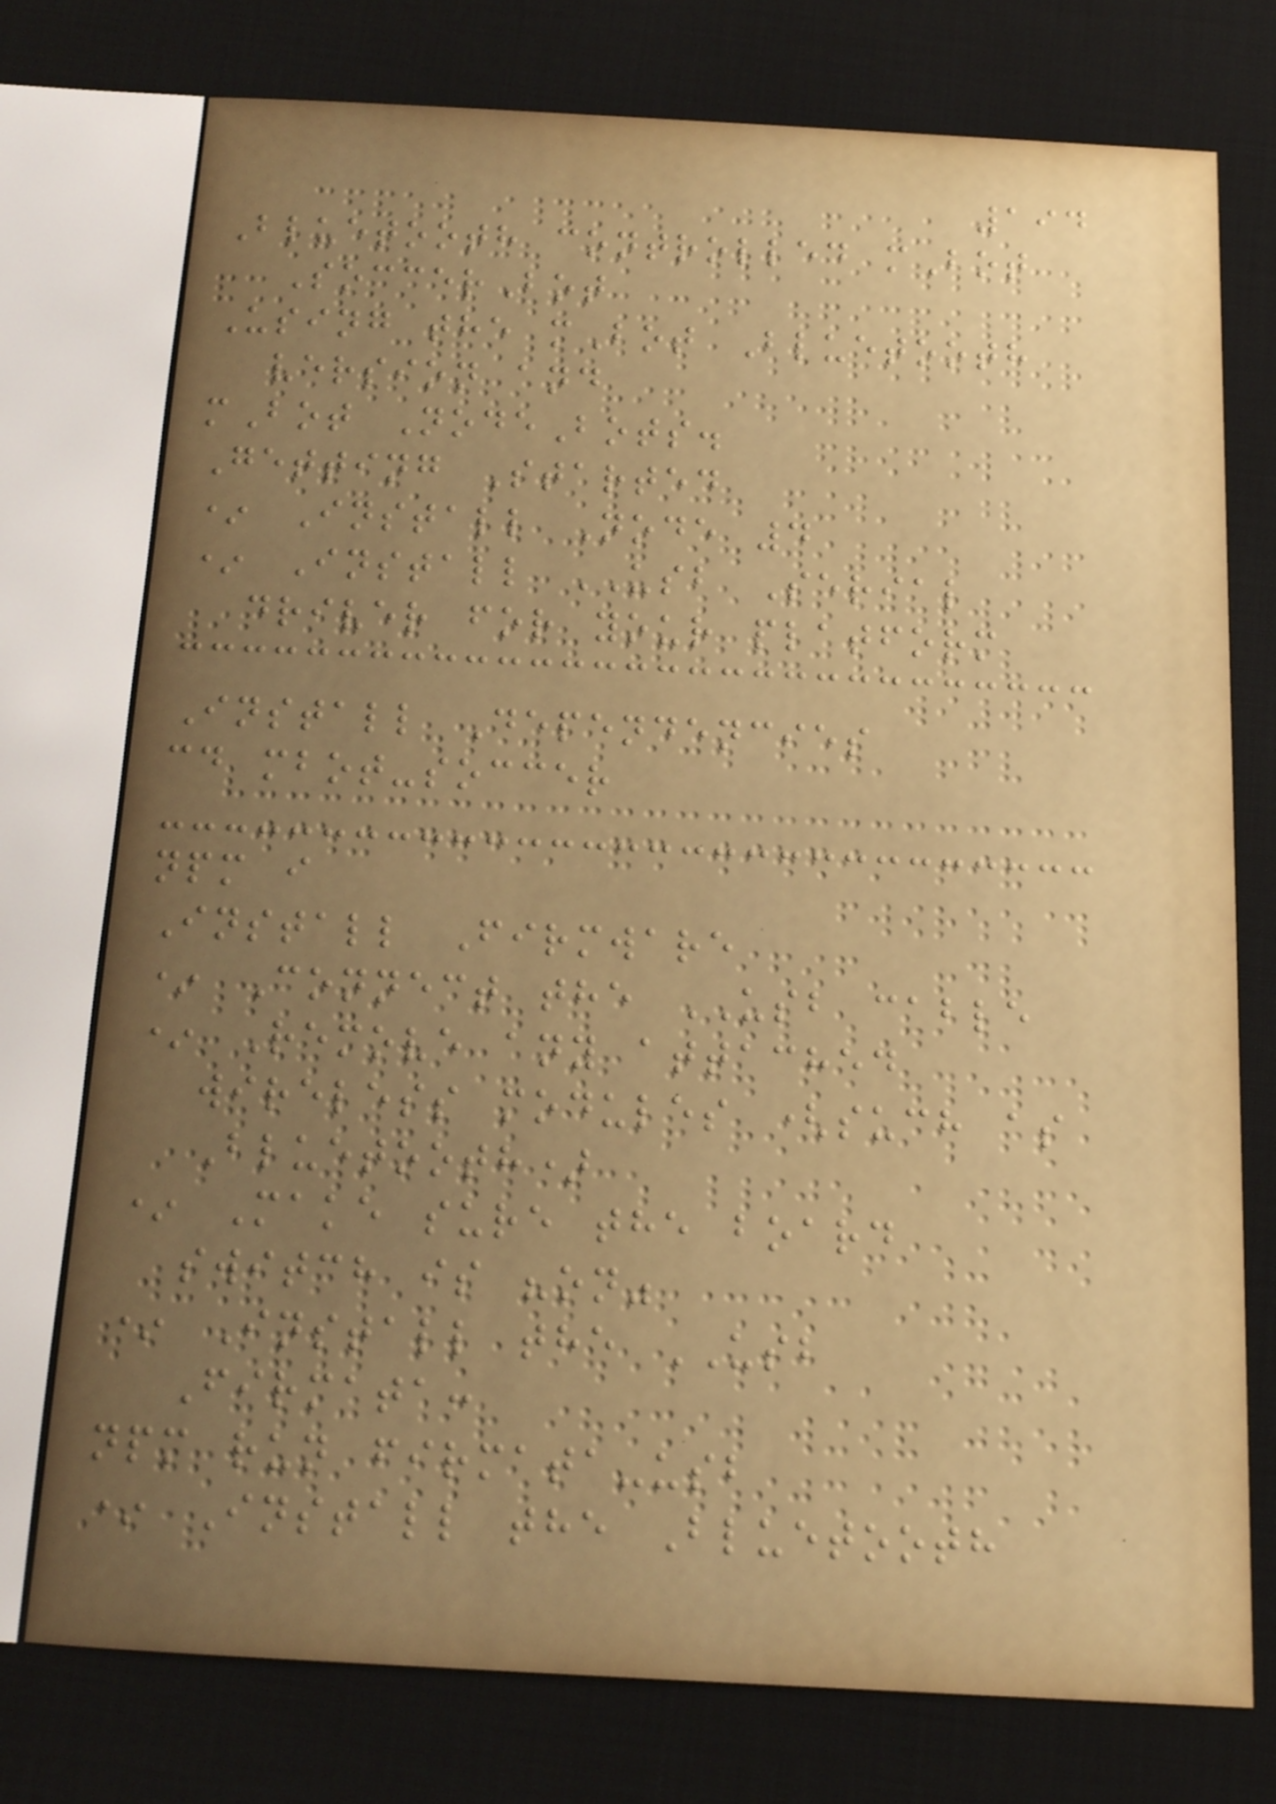194
Bluetooth controlled mBot
SoccerBot
Using the mBot Bluetooth
version and
mBot NodeBots.
Getting Started
* Install Node 4
* Install USB Serial
driver for your platform
Install Dependencies
cd mbot-soccer
npm i
Install Firmware
* Connect the USB cable
* Remove any attached
wireless modules (such as
Bluetooth)
* Make sure the board
switch is "on"
* Install the USB
Firmata:
npm run firmata-usb
* Install the Bluetooth
